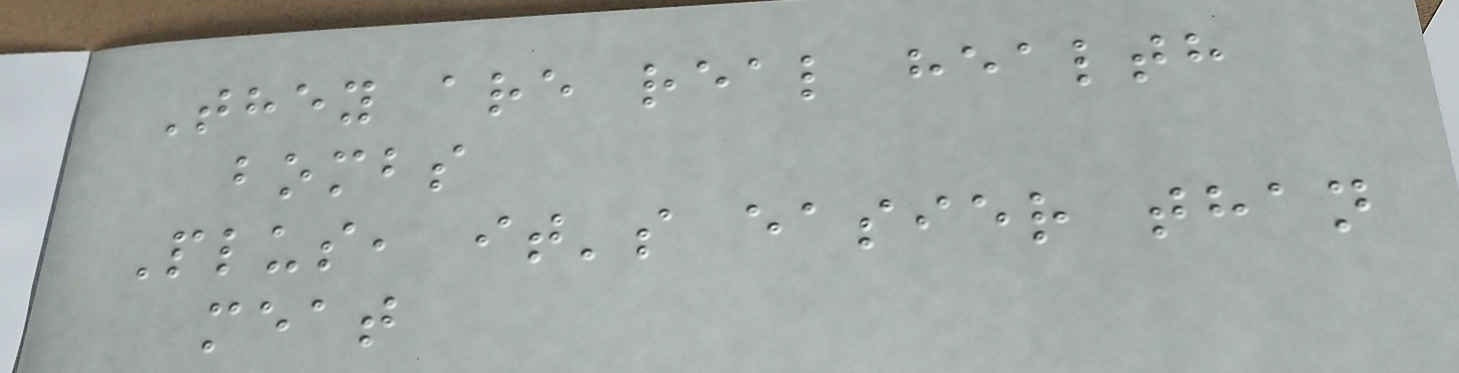They are real health
bombs
Plus, it's easier than
meat
